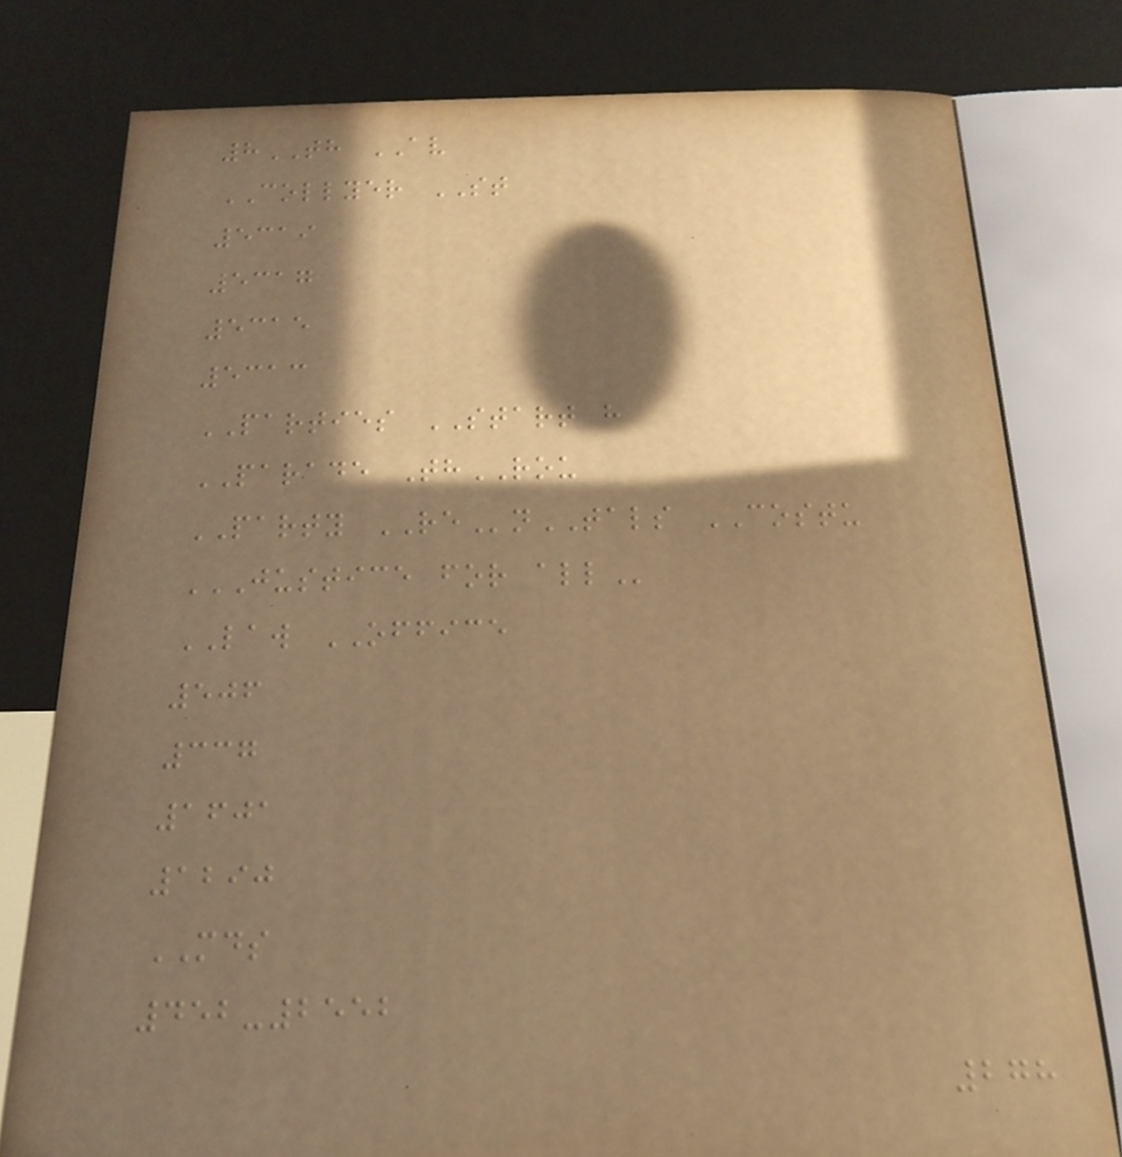8TH AV
COLLYER ST
5319
5317
5315
5313
PARTIES START h
PARADE ThROU
PARTY REnTALS COSTU
JUSTICE FOR ALL
LAW OFFICE
506
337
1601
1290
MDS
452-2552
278
